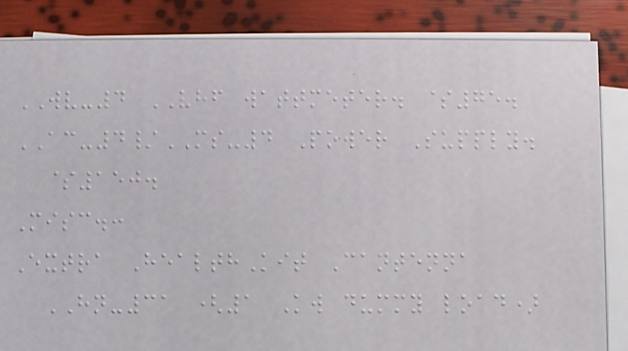WV-4 VHF wattmeter. $75.
AC-4/MS-4 Power Supply.
$150.
Misc.:
Extra HealthKit Cantenna
HN-31 (1 Kw dummy load)
